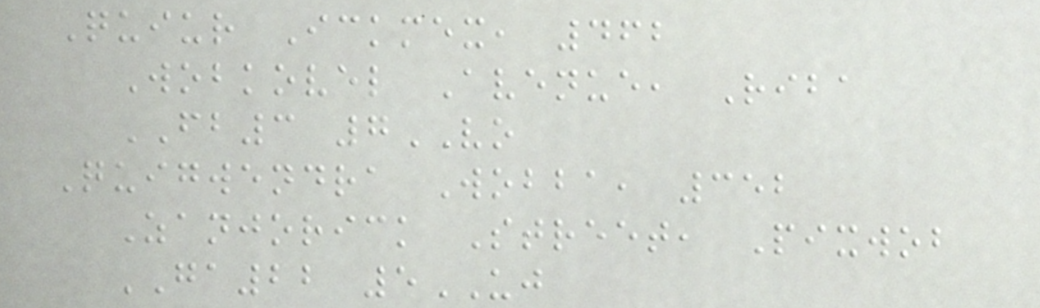Quiur Ickmex, 462
Wobkovel Avenue, Riba
FB3 7VO
Quigwendra Wobba, 352
Zanjorick Street, Pixwob
GA22 5UJ
